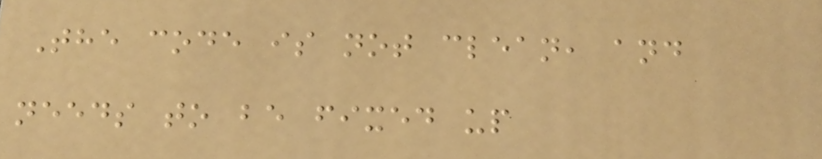The code is not clean, and
needs to be fixed up
